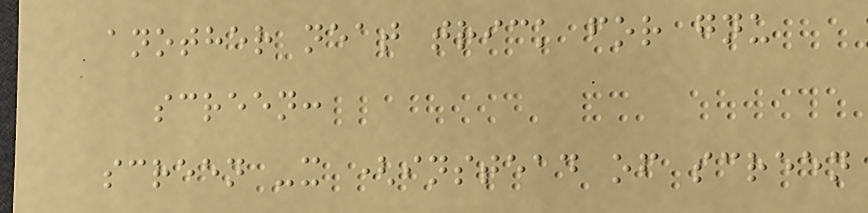another neat trick for gnu
screen:
screen -x (instead of screen
